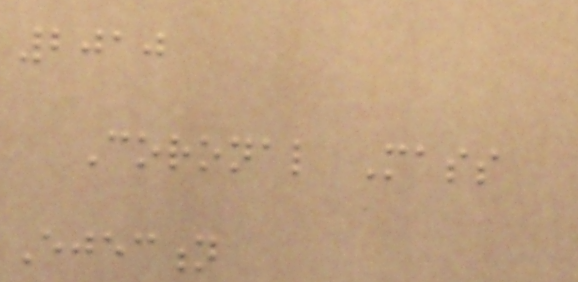2010
Coronal Mass
Ejection
